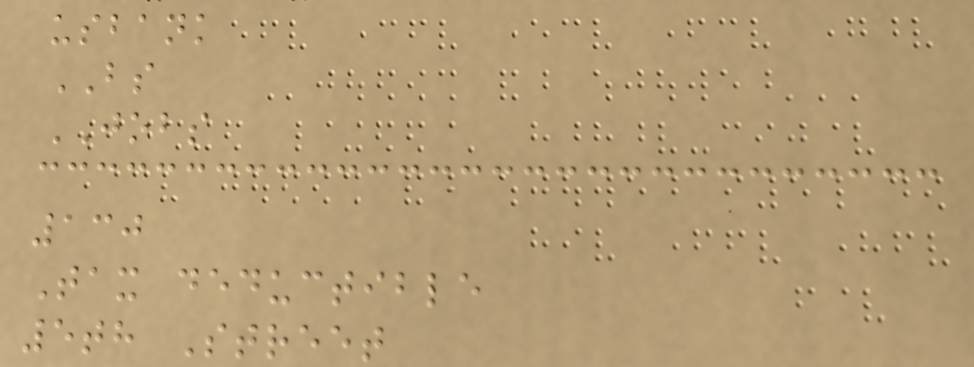usbank
BS
JOBS
130
Tax deductible
5th Street
